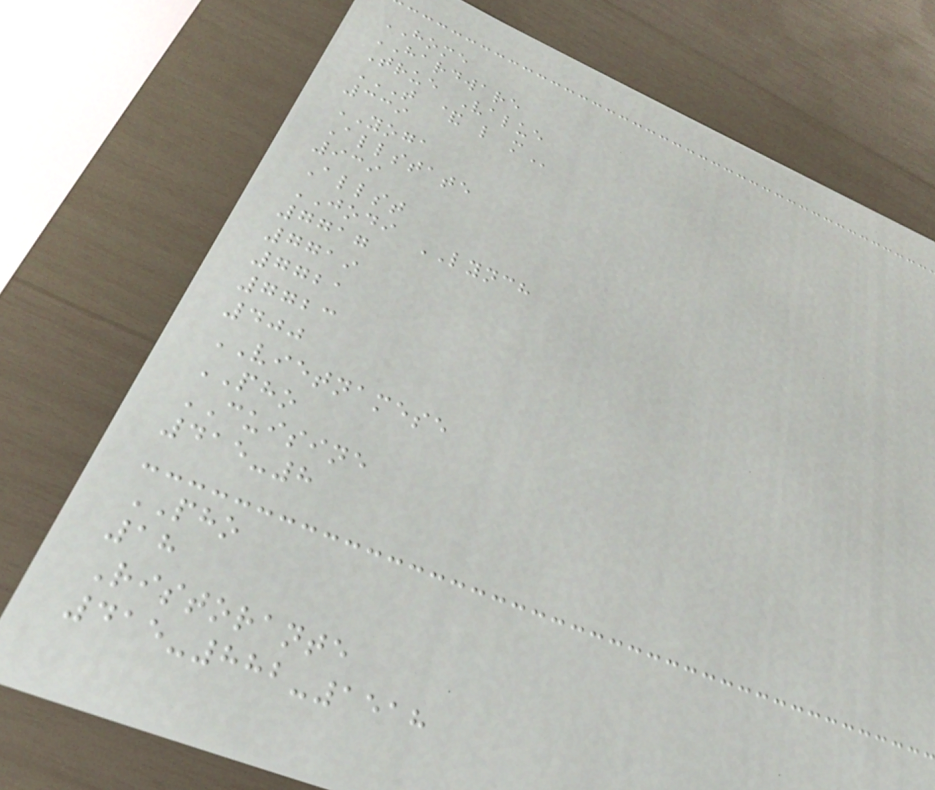HOME
HARDWARE
True Value
T & L M
339
YOGA
Allstate
939
Allst
JODI LYNCH
7717
7719
7721
7723
400
VIETNAMESE
PHO
CUISINE
415-8
PHO
18
Ristorante
415-882-1518
